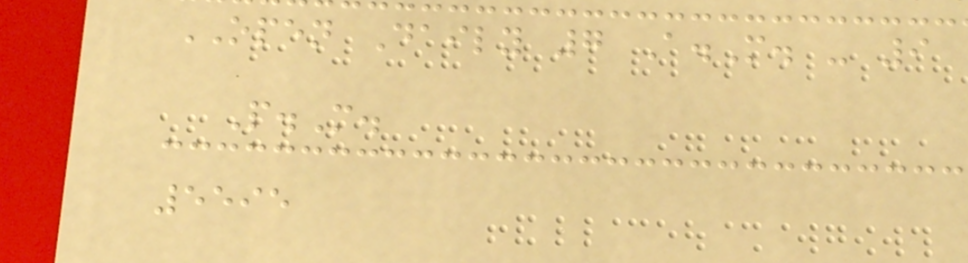OPEN Daily 7 A.M. - 9
P.M.
5595
